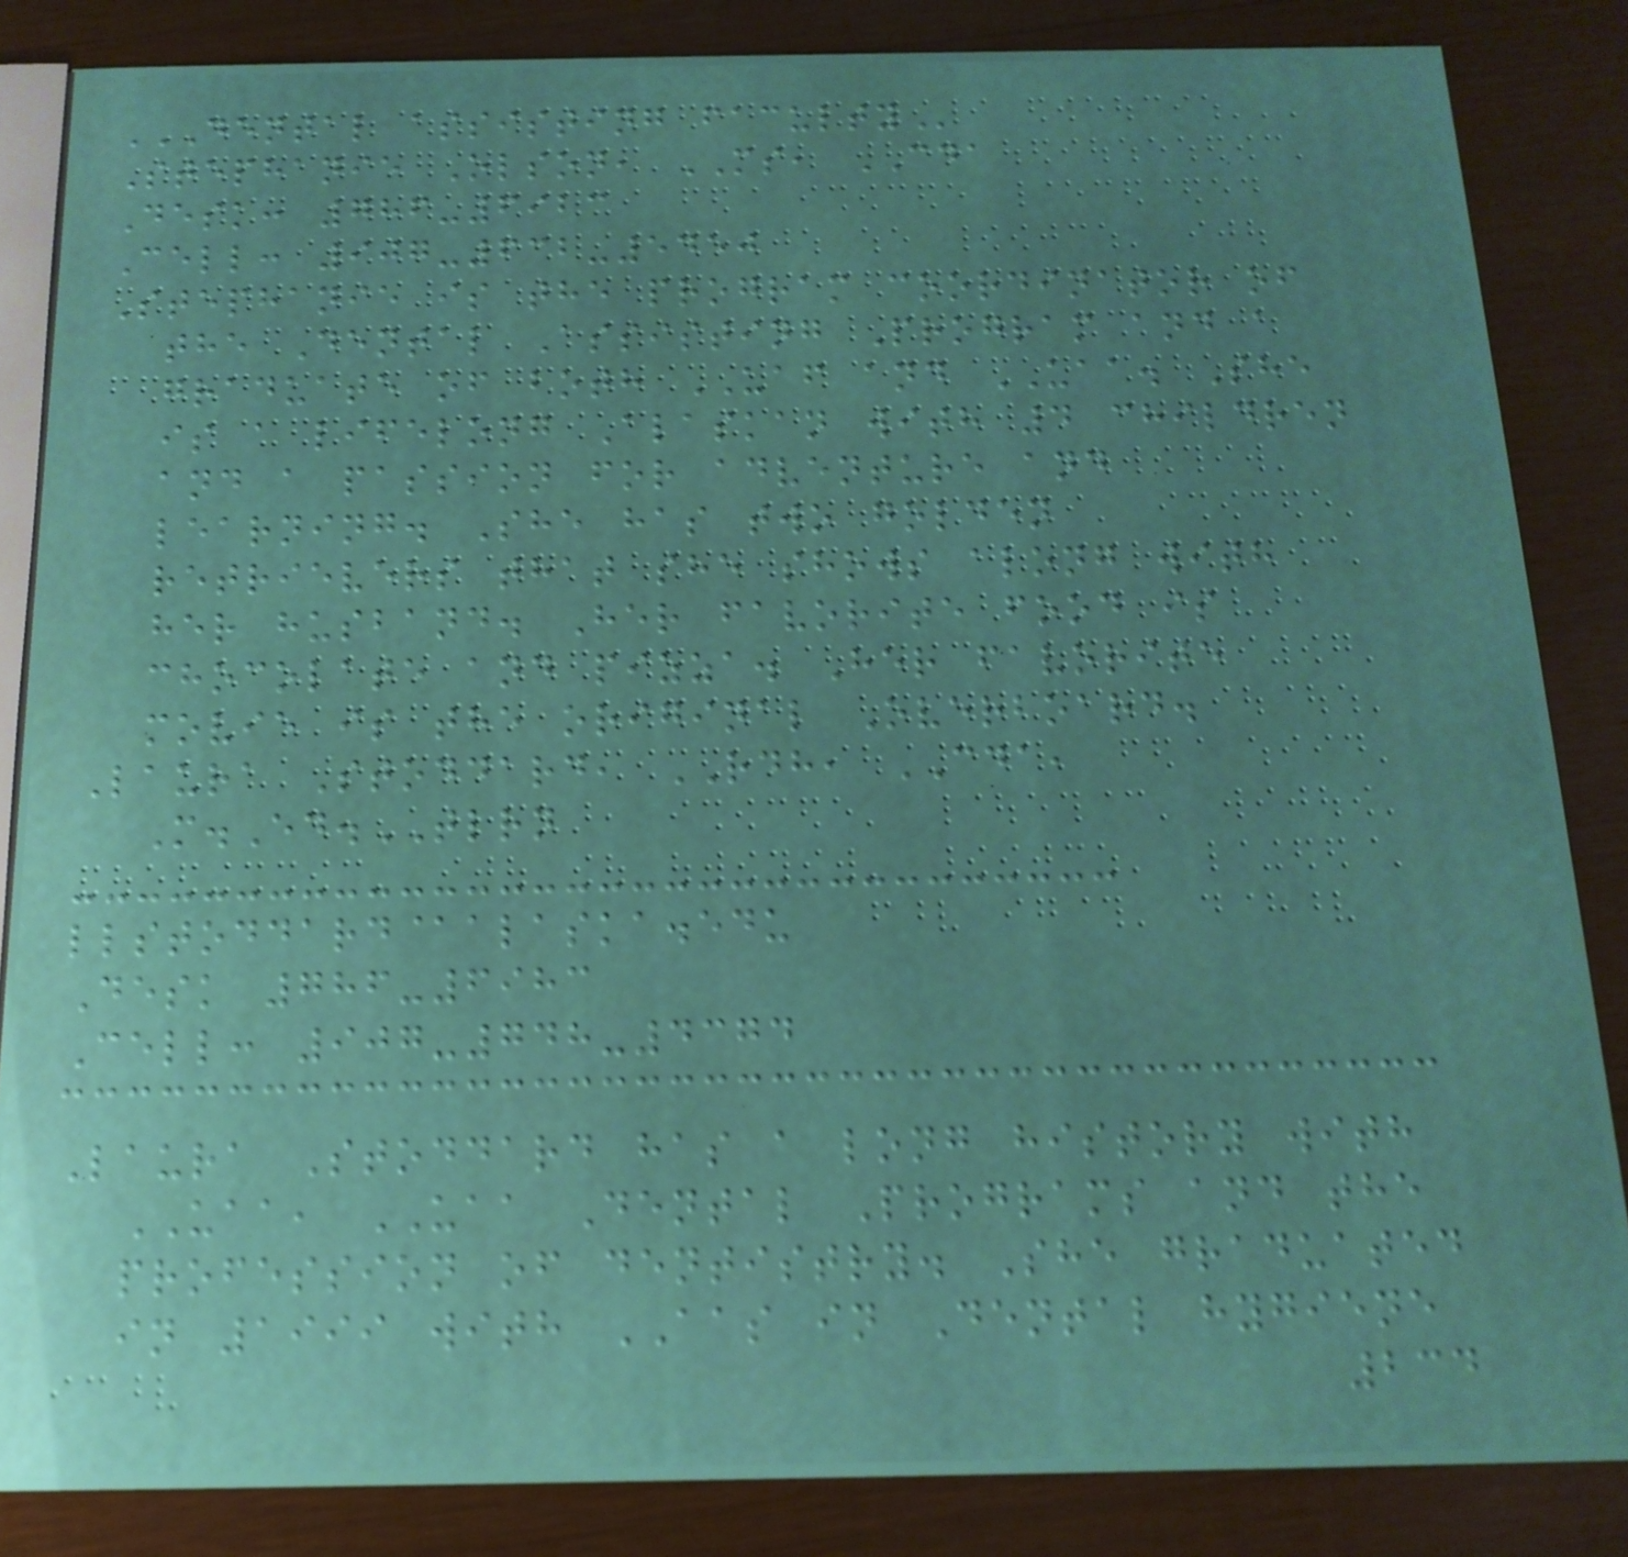DENTAL ASSISTING FACULTY
Stephanie Olson, MS, CDA
Desk: 786-6923
Cell: 907-632-5450
Stephanie is the program coordinator of
the Dental Assisting Program and a
graduate of both UAF and UAA. She
is a lifelong Alaskan with 4 children
and a passion for adventure and
learning. She has two golden
retrievers that she shows along with
her husband. Her favorite food is
chocolate and pizza. Her favorite
movie is the original Overboard.
Laura Stoddard, RDH, CDA,
M.Ed.TLRN
llstoddard@alaska.edu
Desk 786-6983
Cell: 907-748-4374
Laura Stoddard has a long history with
UAA, UAA Dental Programs and the
profession of dentistry. She graduated
in 1999 with AAS in Dental hygiene
234
